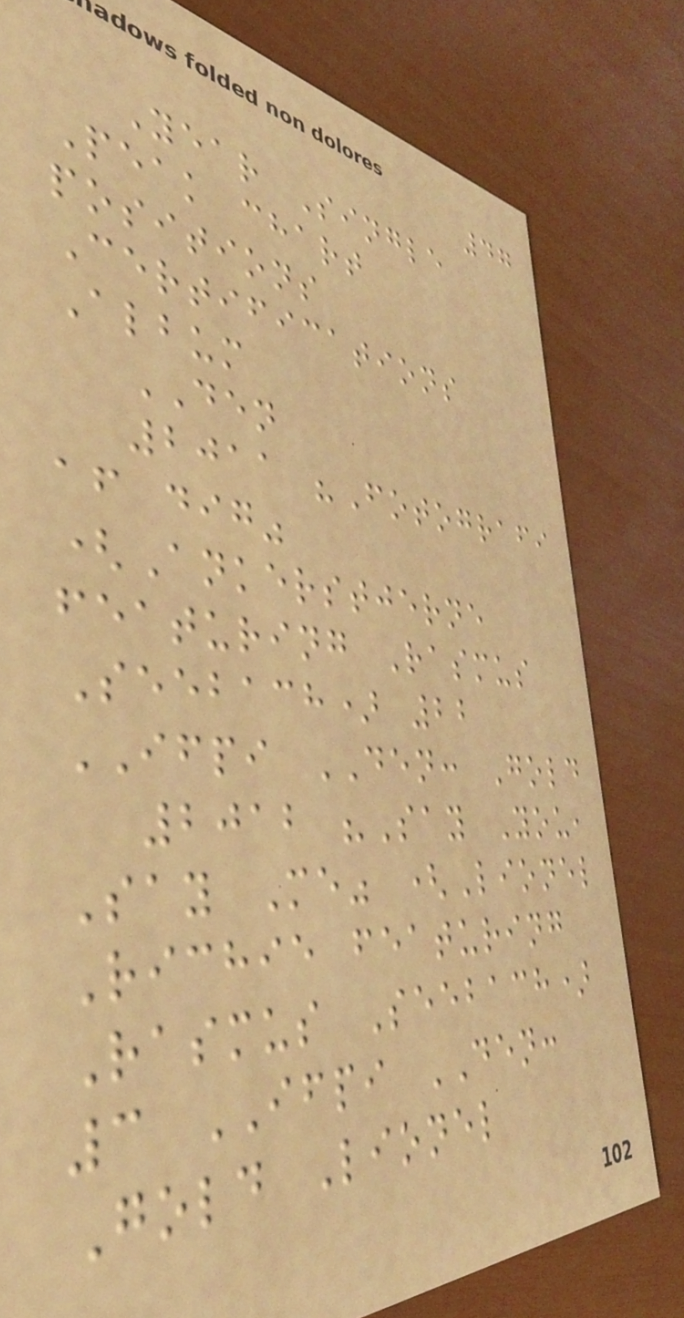47
Year Single
Peak chart
positions
Certifications
Album
DEN
2011 "Fotografi
af dig"
(Ankerstjerne
featuring Rasmus
Seebach) 22
IFPI DEN: Gold
2012 "Say You,
Say Me" (Lionel
Richie featuring
Rasmus Seebach)
3 IFPI DEN:
Gold Lionel
